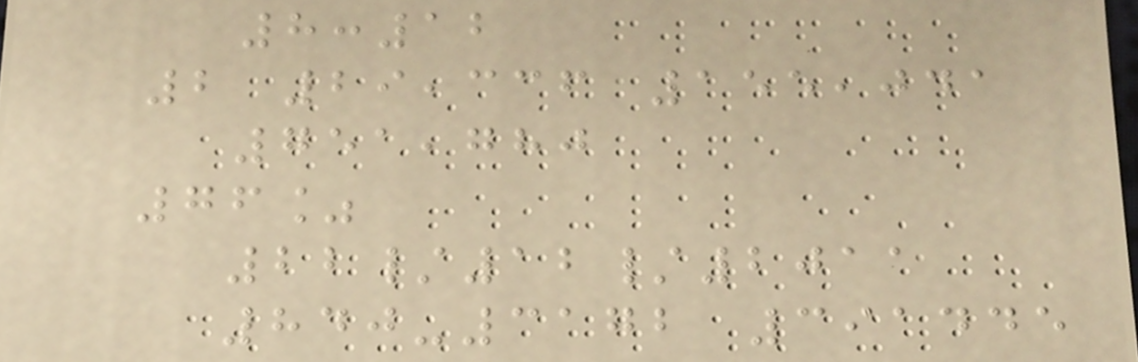8:12
2 29,336 155,041
751,780
76%
22/12/2011
840-3172 391445
